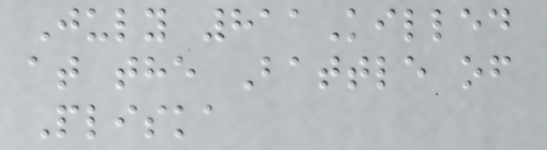July 811Killed
at the Battle of
Pliska
